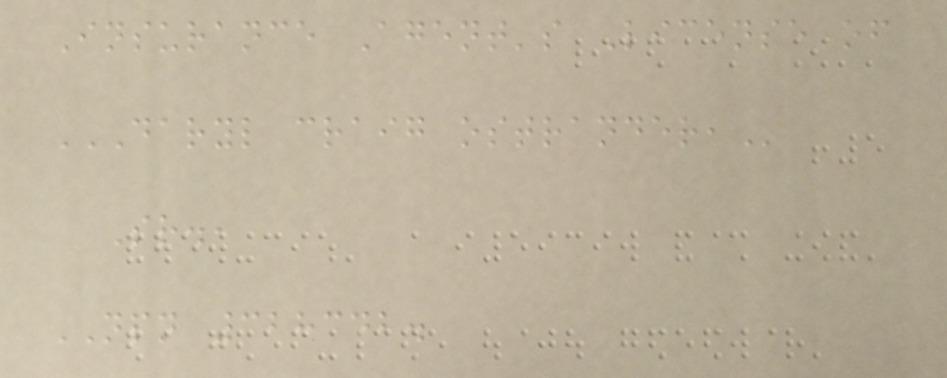Insurance Agent's License of
DARYL CRAIG OSTRANDER,
Sr.,
NPN 328342.
